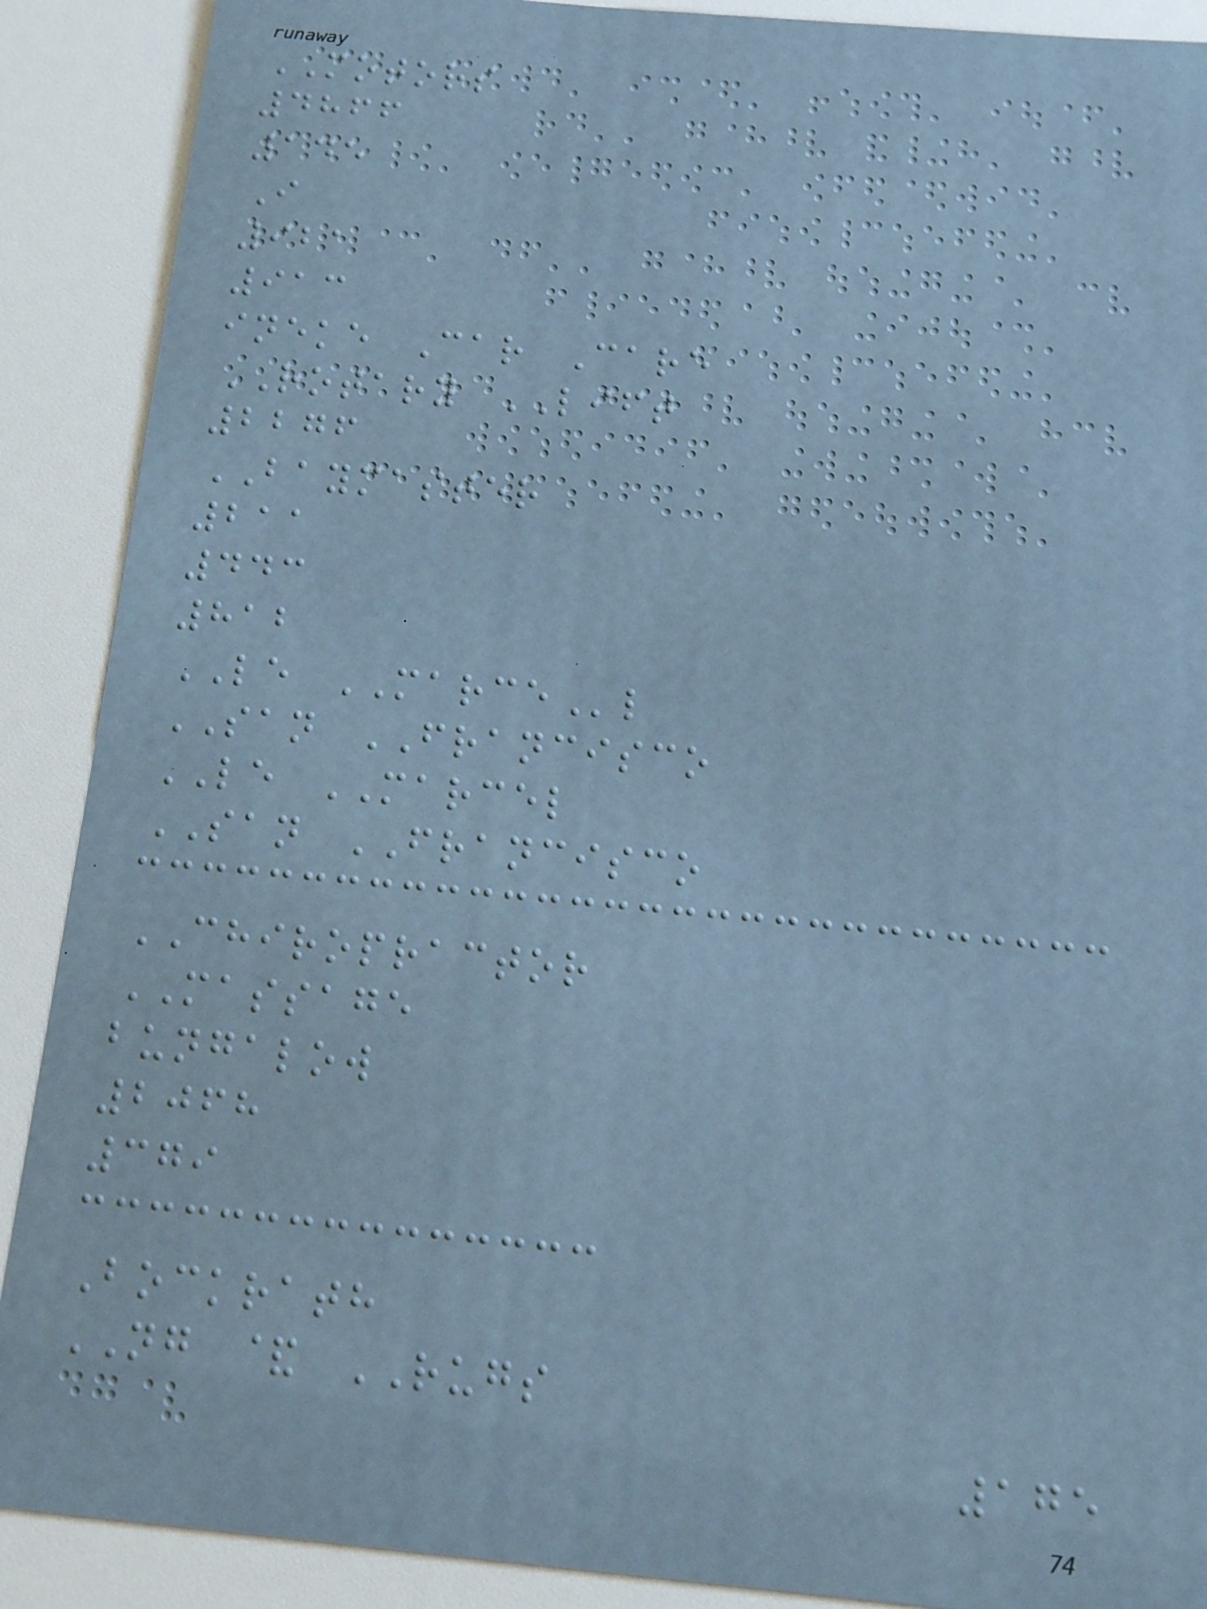MOTORS
4866
145
I
921
913
ineke Car Care
ROTARY LIFT
2276
BAYMASTER
211
443
812
LE MARCEl
SAN FRANCISCO
LE MARCEL
SAN FRANCISCO
CHIROPRACTOR
MASSAGE
bungalow
2068
379
Bockrath
NG & RUGS
175
